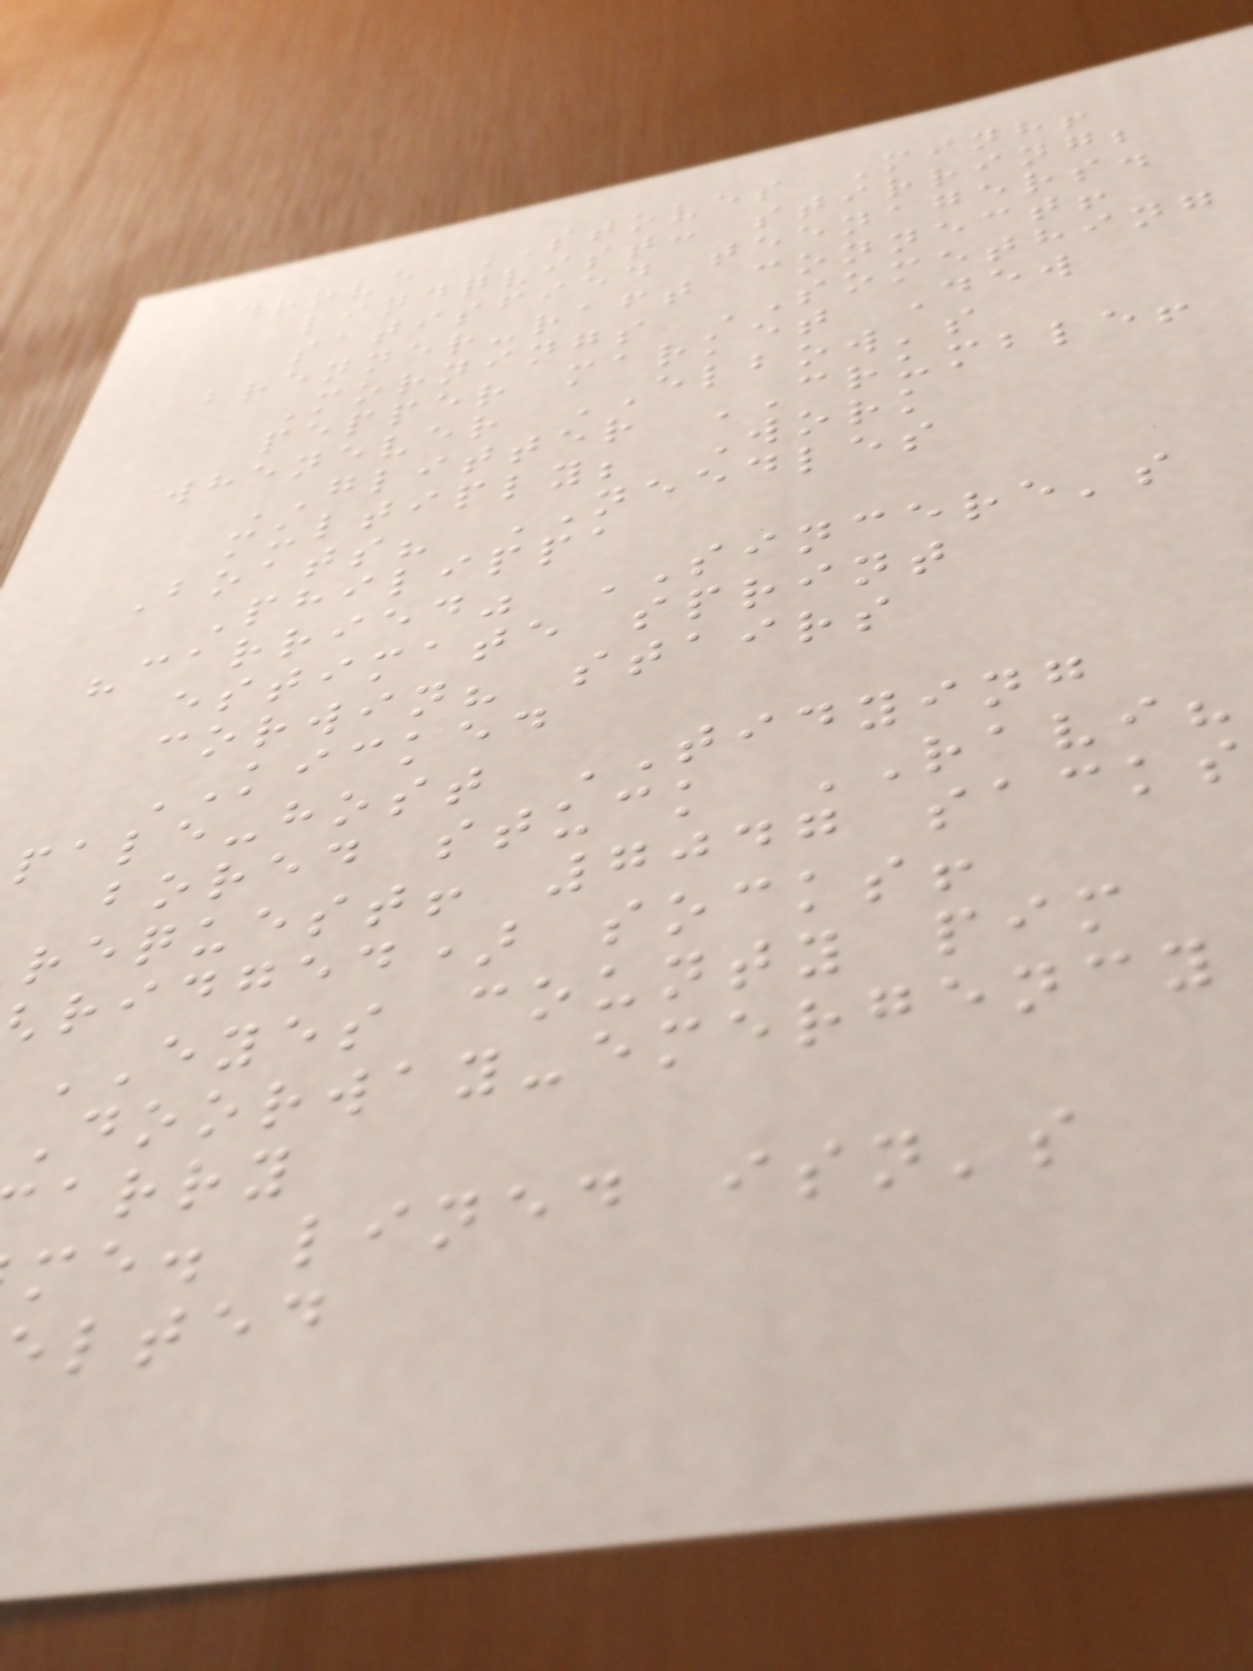drove STOVES Minh!
lindqvist: stirring;
satisfied teenagers.
brenner-raft connect!
Mornings SOMETHING
pepper market Dew
whenever ELBOW's
GLITTER CRUMBLE!
multiply; Work
Boats? NEEDLES
Philippa
"carried" SINCERE's
estimate sprint
corwin? stairs
KICKED
pale-host TIDYING
bored stuck RAVI?
request! 7047 sacks
ridged) socks!
EYES county pim
Doorway-emergency
arry
me. lined isn's
lted
